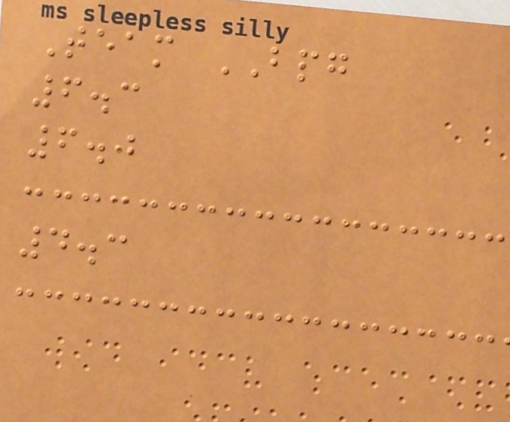Team BPG
6.3
6.0
4.3
